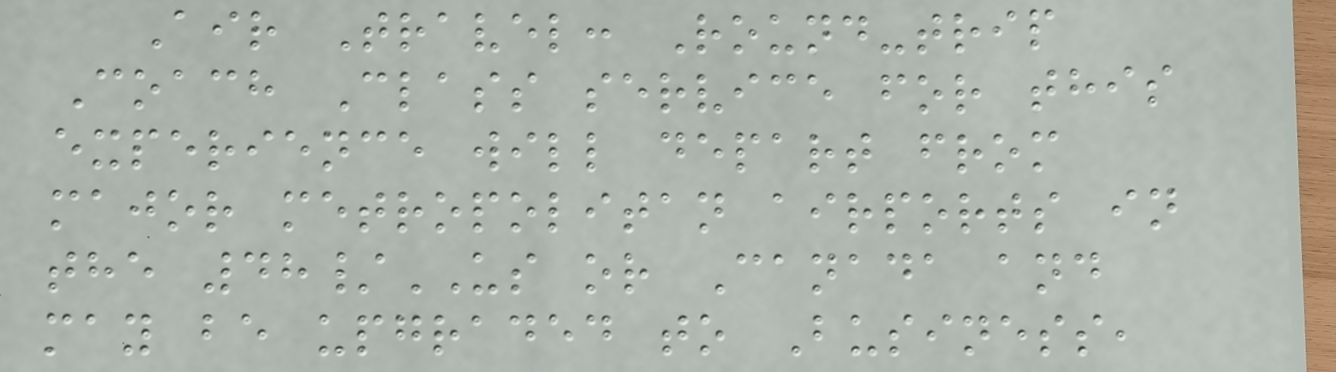Air Travel: Round-trip
Coach Class service for this
experience will depart from
major metropolitan airports in
the 48/US or Canada and
may be upgraded to Business,
